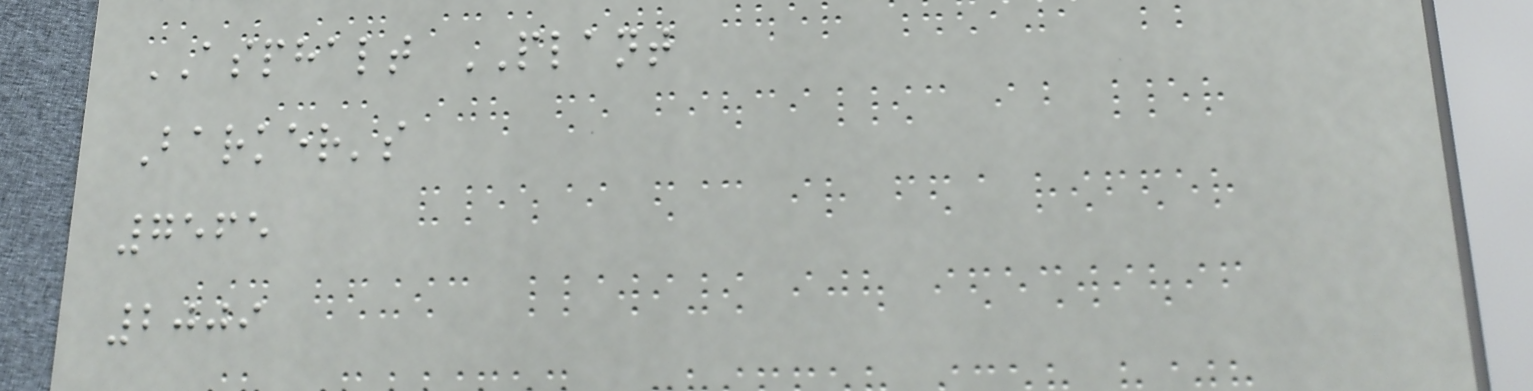ASPHALT PLANT
Barker's
7565
2009
